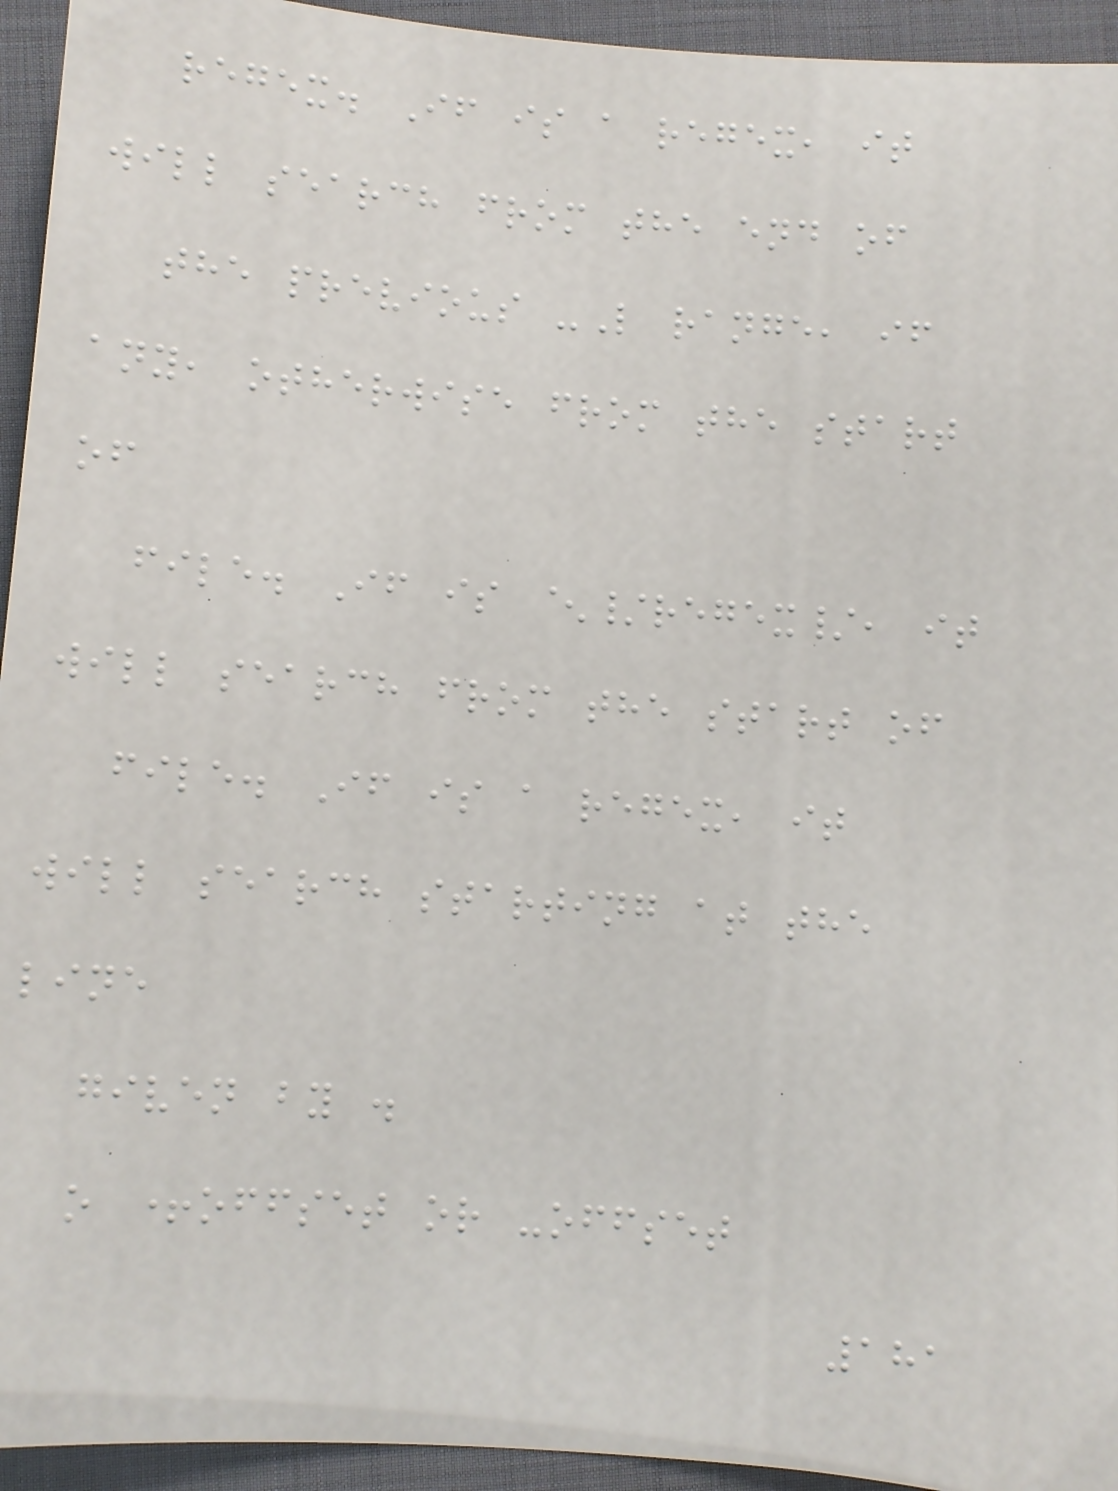regex. If is a regex, it
will search from the end of
the previous -L range, if
any, otherwise from the start
of
file. If is ^/regex/, it
will search from the start of
file. If is a regex, it
will search starting at the
line
given by .
o +offset or -offset
181
